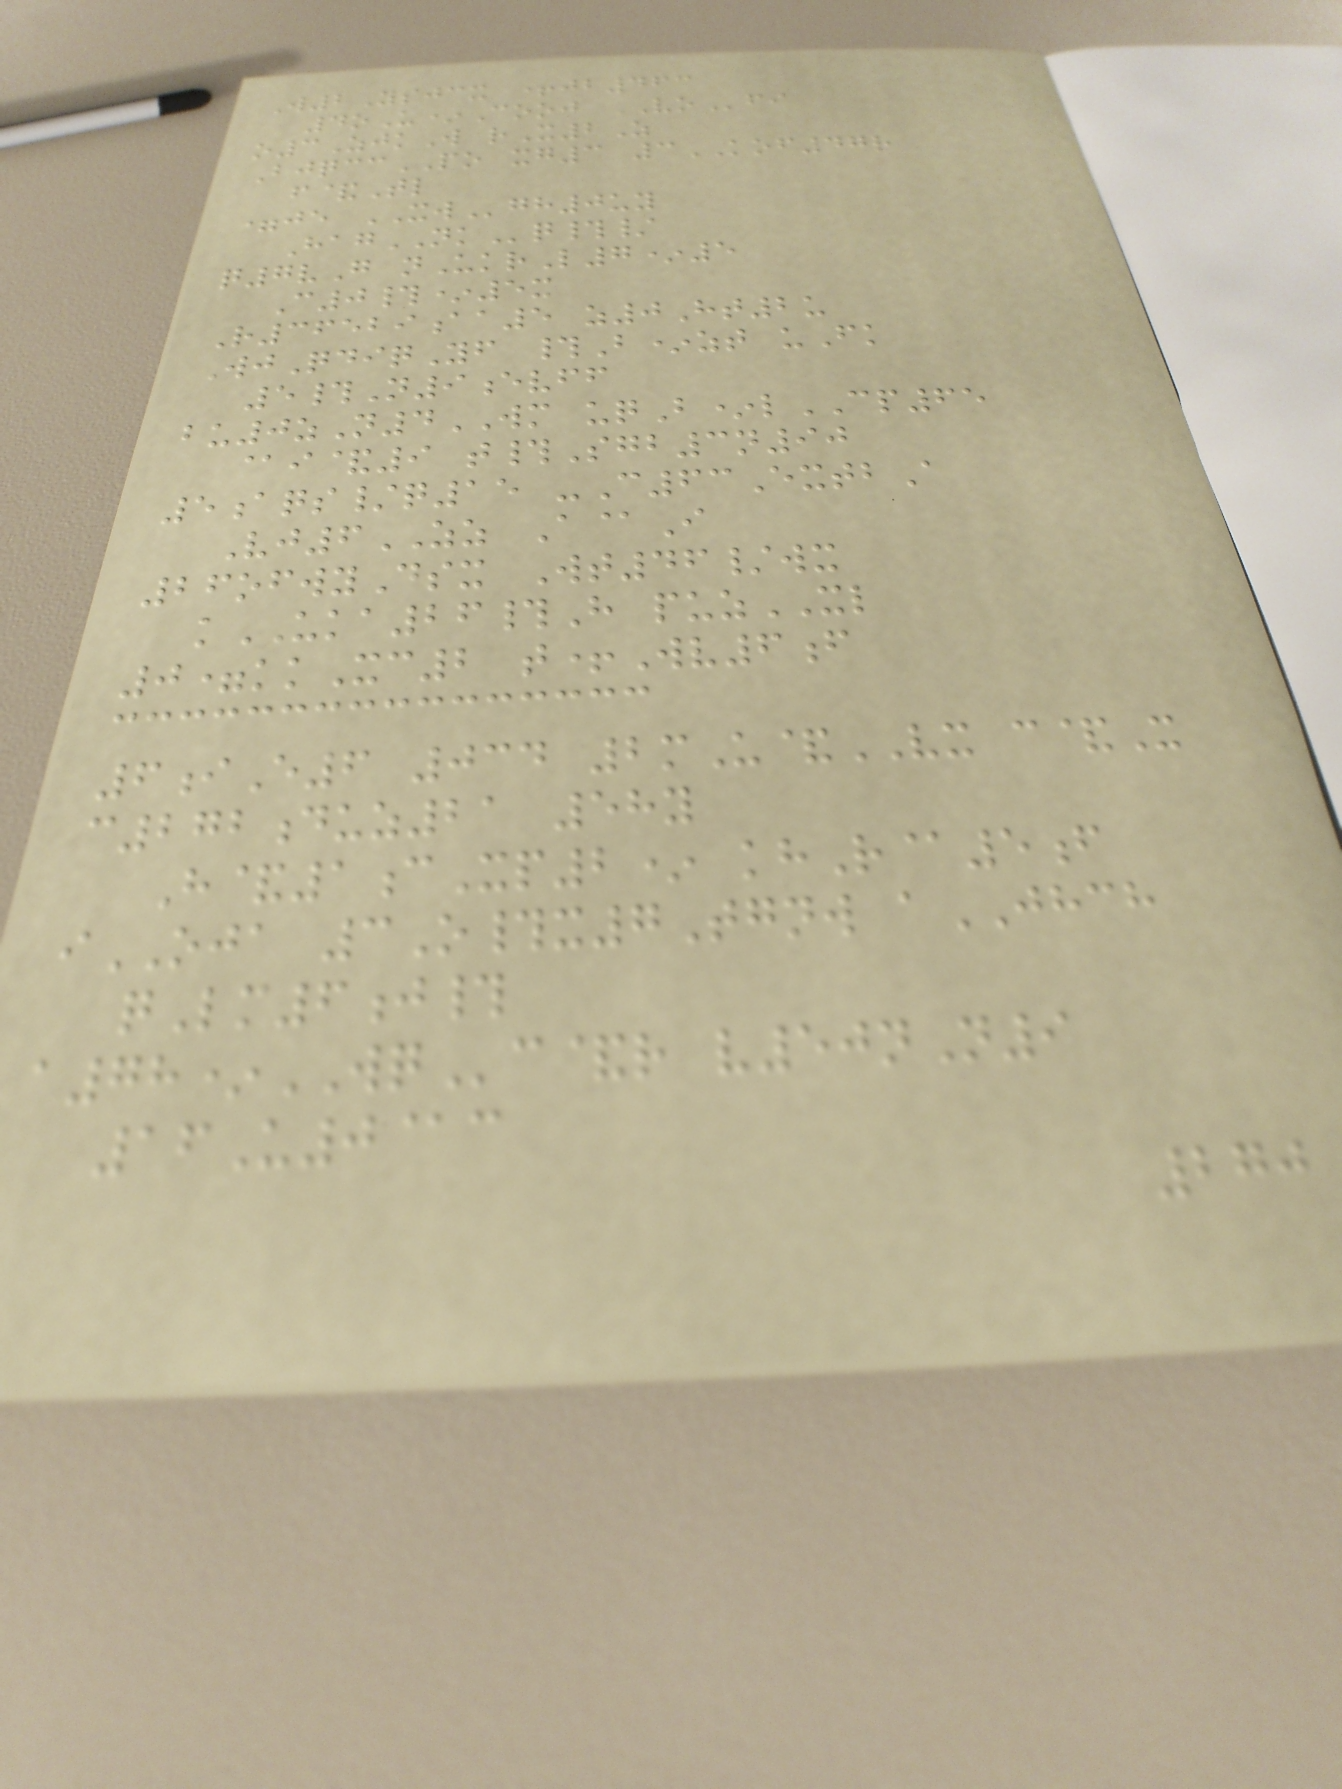W2Ysjcx +jb463
4oU*Cooj VOfi
o3ZjkW rX2Z
BjqccPO xg3 3KOF47r
f&Tl
=je XWgh0uy
HagNKq#/
q7vG nUkrL7*5
C0#*5x
R36529aa5 z0Ht2u
WjQdiqYf #B*zt uFk
5#N9evff
bu0zN4WM uqB*lCP65
@i&9 t#Sgb3n90
5aqs/q15 -C63ExtbA
Vj6ZZ A@I
26ofwyDsx Wt46/wx
kUKA26#H puzXL
0=kkXc2 t+Wv6f
6iE6 034 2mU&VX c&X
c272duz21 58y
H&1cXp2* khR@5f
iOJA 3O#x7Tgnw aJHCH
qLm6j#
a78*WQc&r v50nN9
16U0@c
270
